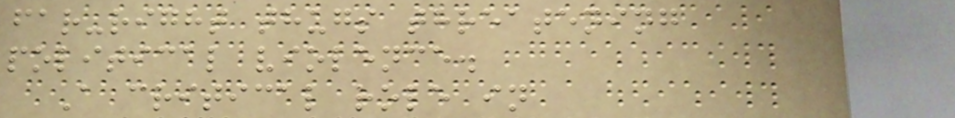far-right thugs threatening
political violence.
A critical role in
